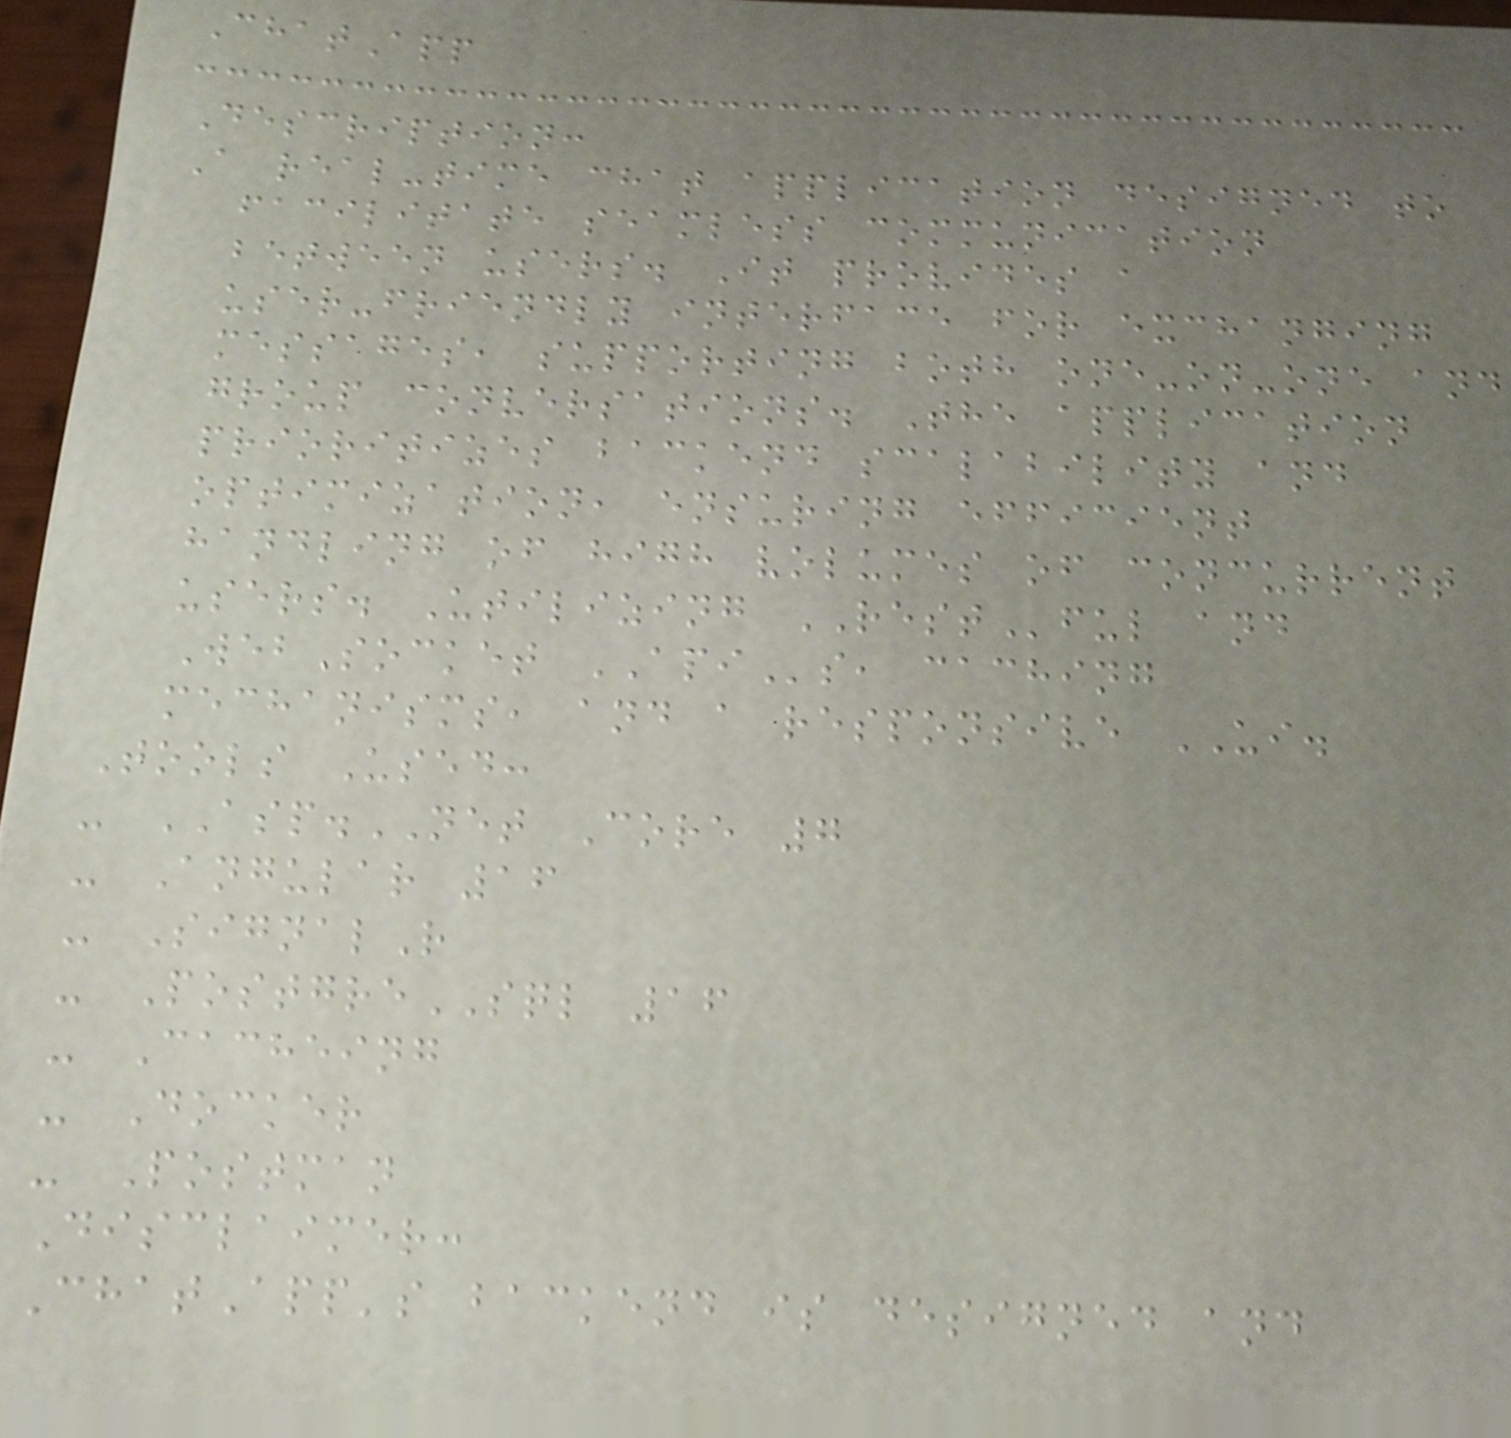ChatApp
Description:
A real-time chat application designed to
facilitate seamless communication
between users. It provides a
user-friendly interface for exchanging
messages, supporting both one-on-one and
group conversations. The application
prioritizes backend scalability and
optimization, ensuring efficient
handling of high volumes of concurrent
users. Utilizing RESTful and
WebSocket APIs, caching
mechanisms, and a responsive UI.
Tools Used:
- ASP.NET Core 7
- Angular 16
- SignalR
- PostgreSQL 16
- Cacheing
- Docker
- Postman
Disclaimer:
ChatApp's backend is designed and
